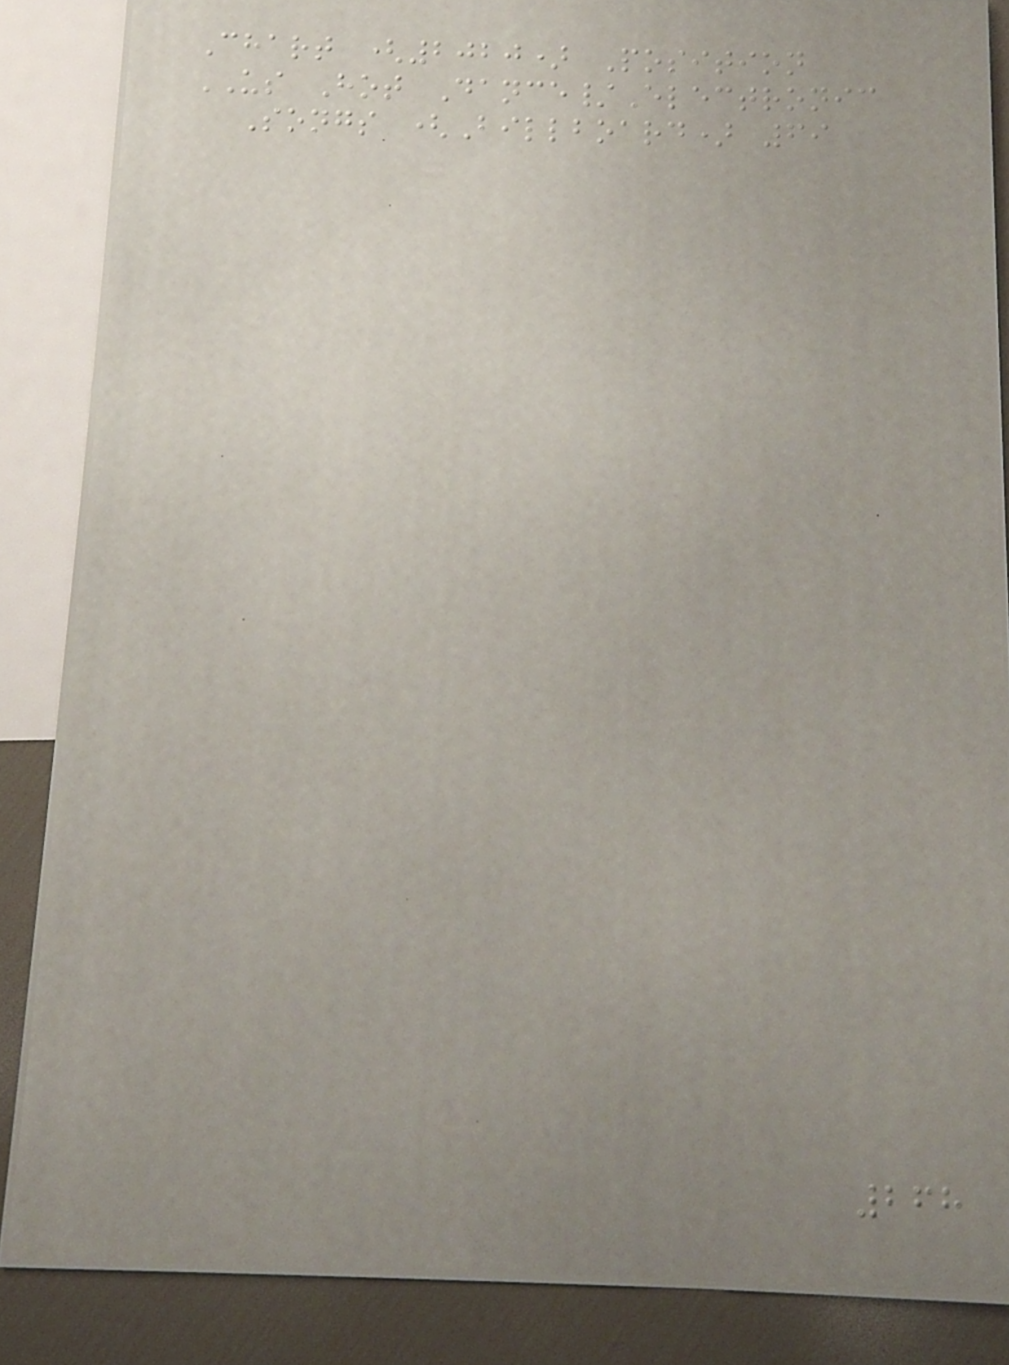Chart (2020) Position
US Hot Dance/Electronic
Songs (Billboard) 69
268
